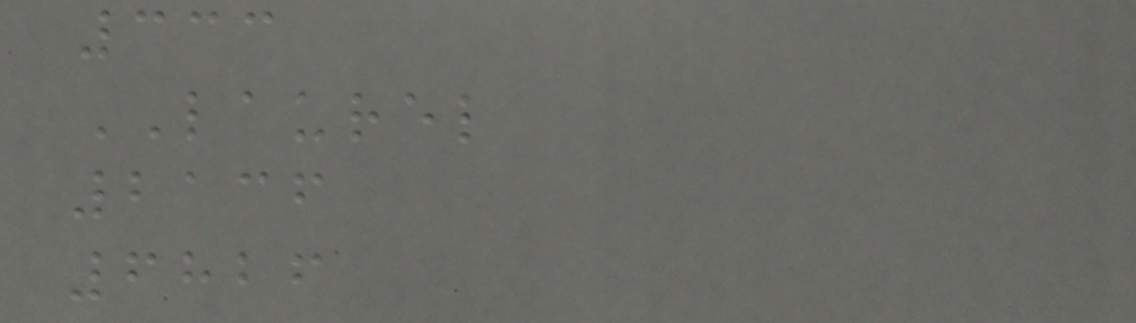333
LAUREL
2136
6826
